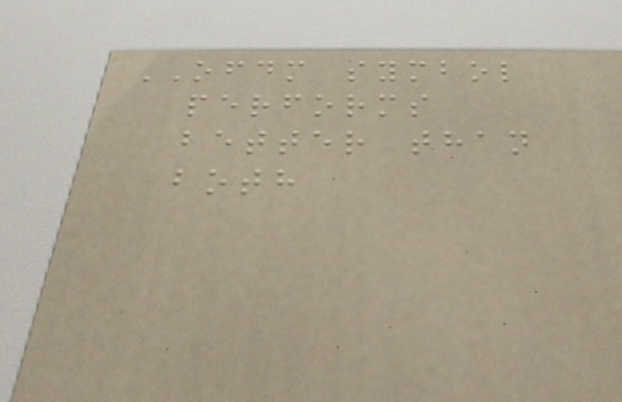OFDM symbol
performs
better than
both
